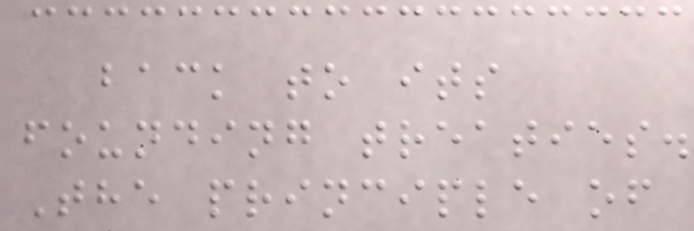back to its
founding treaties.
The principle of
